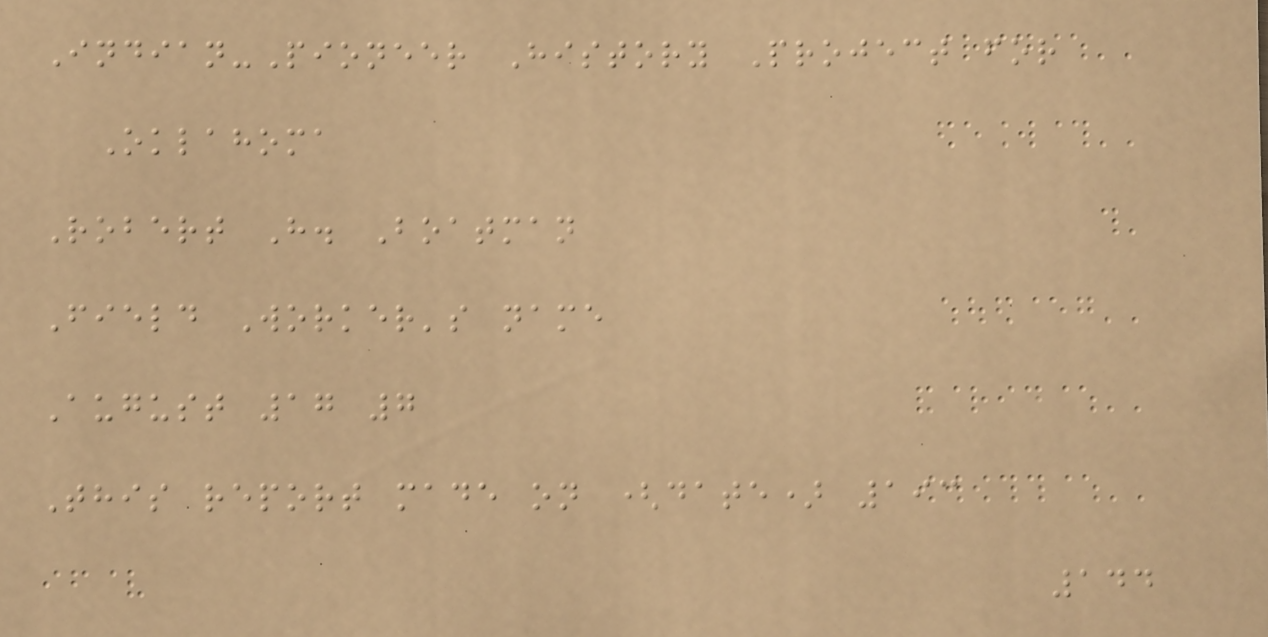Indian-Pioneer History Project for
Oklahoma
Robert H. Boatman
Field Worker's name
August 17 7
This report made on (date) 193
144
